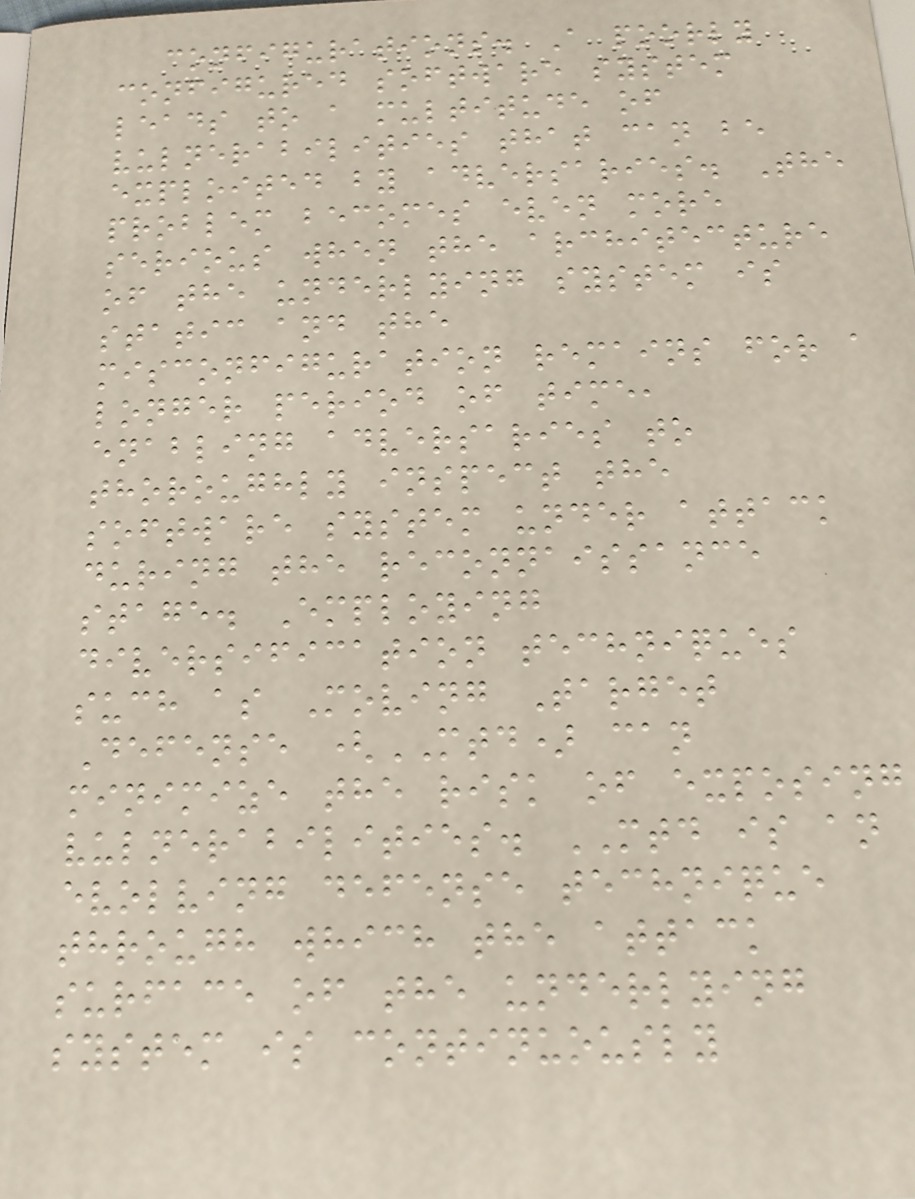configurations. A poorly
configured software system
leads to a multitude of
vulnerabilities that can be
exploited by adversaries. The
problem becomes even more
serious when the architecture
of the underlying system is
static and the
misconfiguration remains for a
longer period of time,
enabling adversaries to
thoroughly inspect the
software system under attack
during the reconnaissance
stage. Employing
diversification techniques
such as Moving Target
Defense (MTD) can
minimize the risk of exposing
vulnerabilities. MTD is an
evolving defense technique
through which the attack
surface of the underlying
system is continuously
